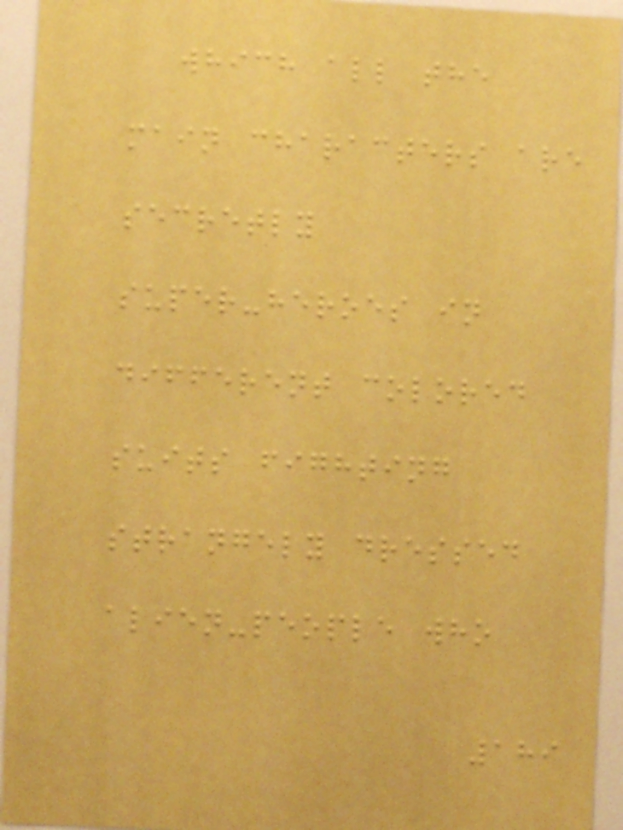which all the
main characters are
secretly
super-heroes in
different colored
suits fighting
strangely dressed
alien-people who
189
